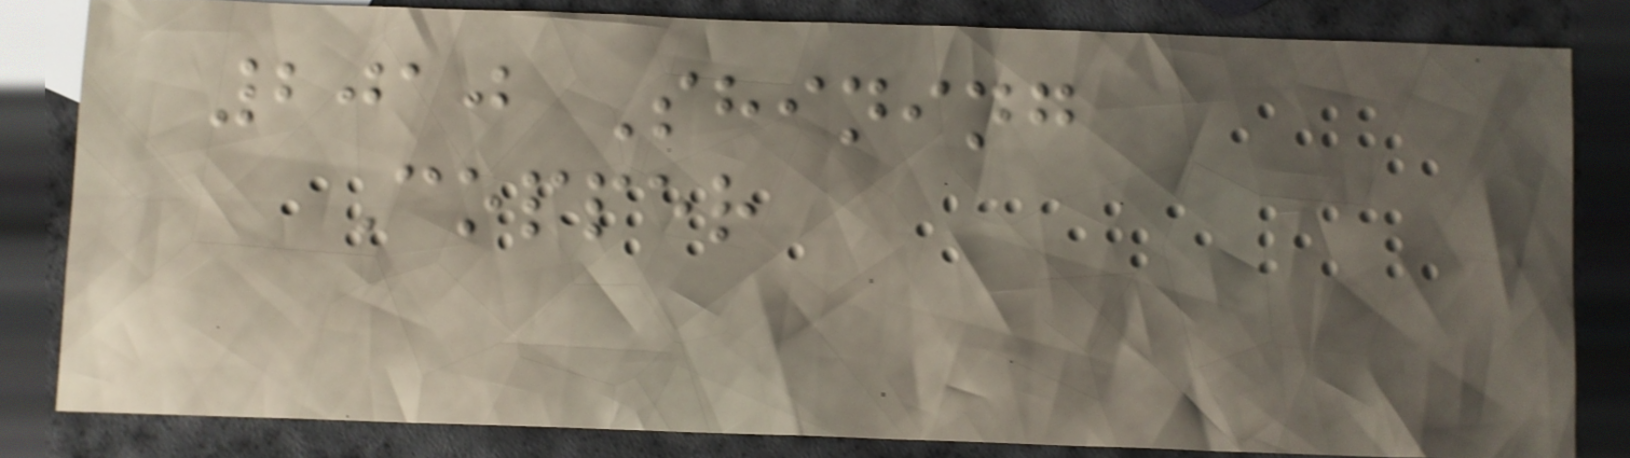2010 Shining
Copper
